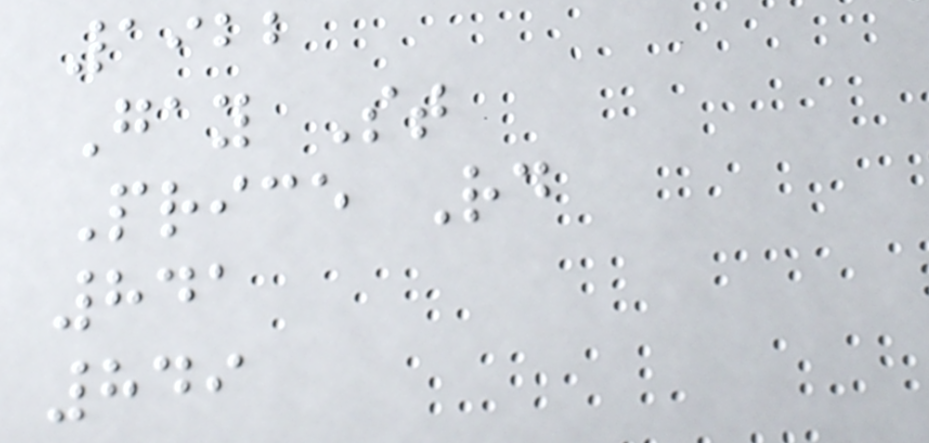1922
Gay St
Price Rd
841
849
